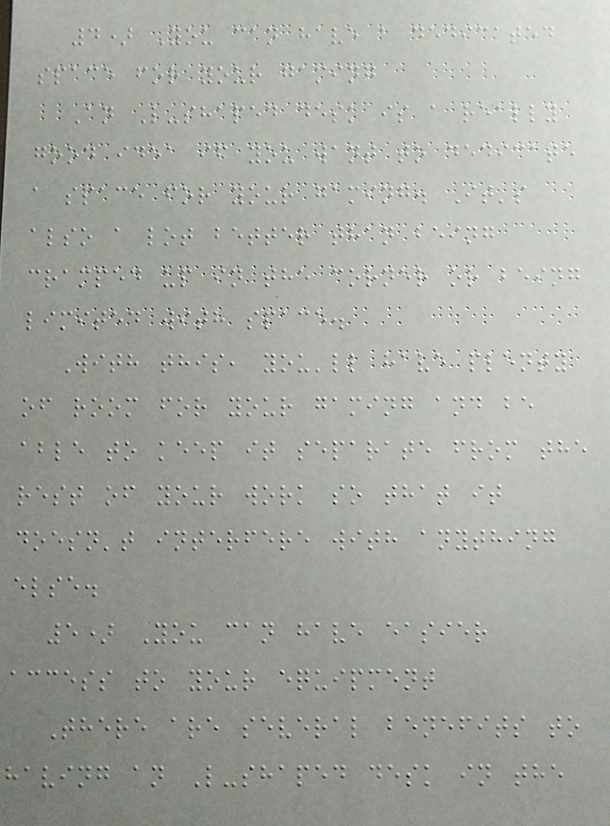4) You can have a dedicated
space for your gaming
An L-shaped desk is a really
good idea if you want to dedicate
a space for your gaming. It's
also a lot better than being
cramped up in the corner or being
limited with space.
With this, you'll have plenty
of room for your gaming and be
able to keep it separate from the
rest of your work so that it
doesn't interfere with anything
else.
5) You can have easier
access to your equipment
There are several benefits to
having an L-shaped desk in the
